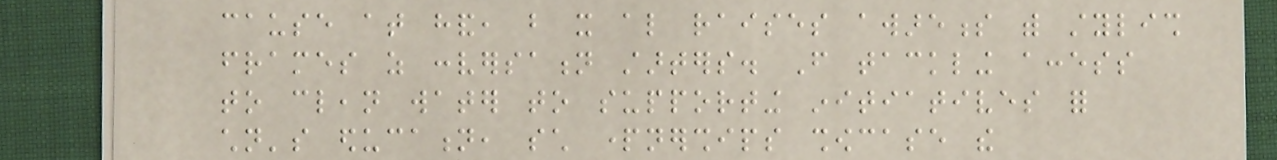cause at hand, but it also raises awareness with stylish
frames as conversation starters. From tackling access
to clean water to supporting initiatives for
children's education, such partnerships showcase the
